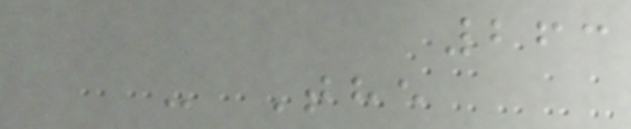263
- The
